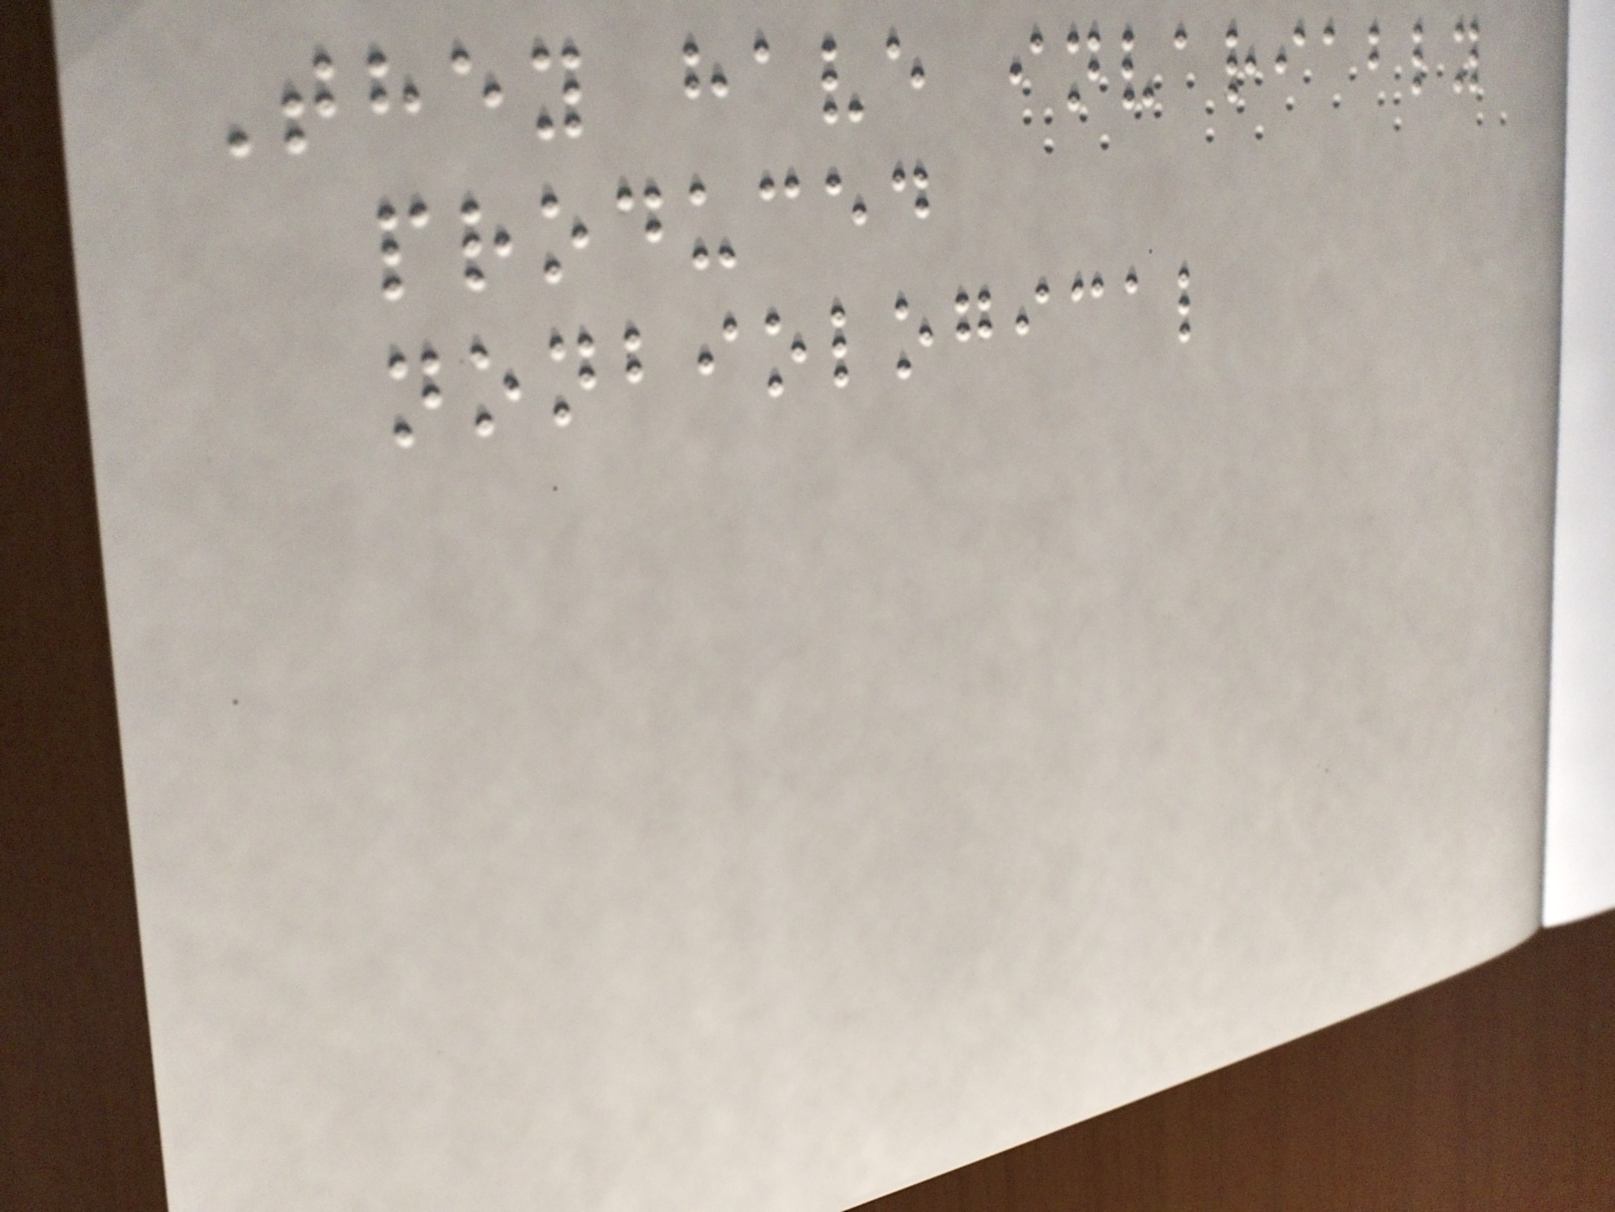They have invariably
produced
nonbiological
